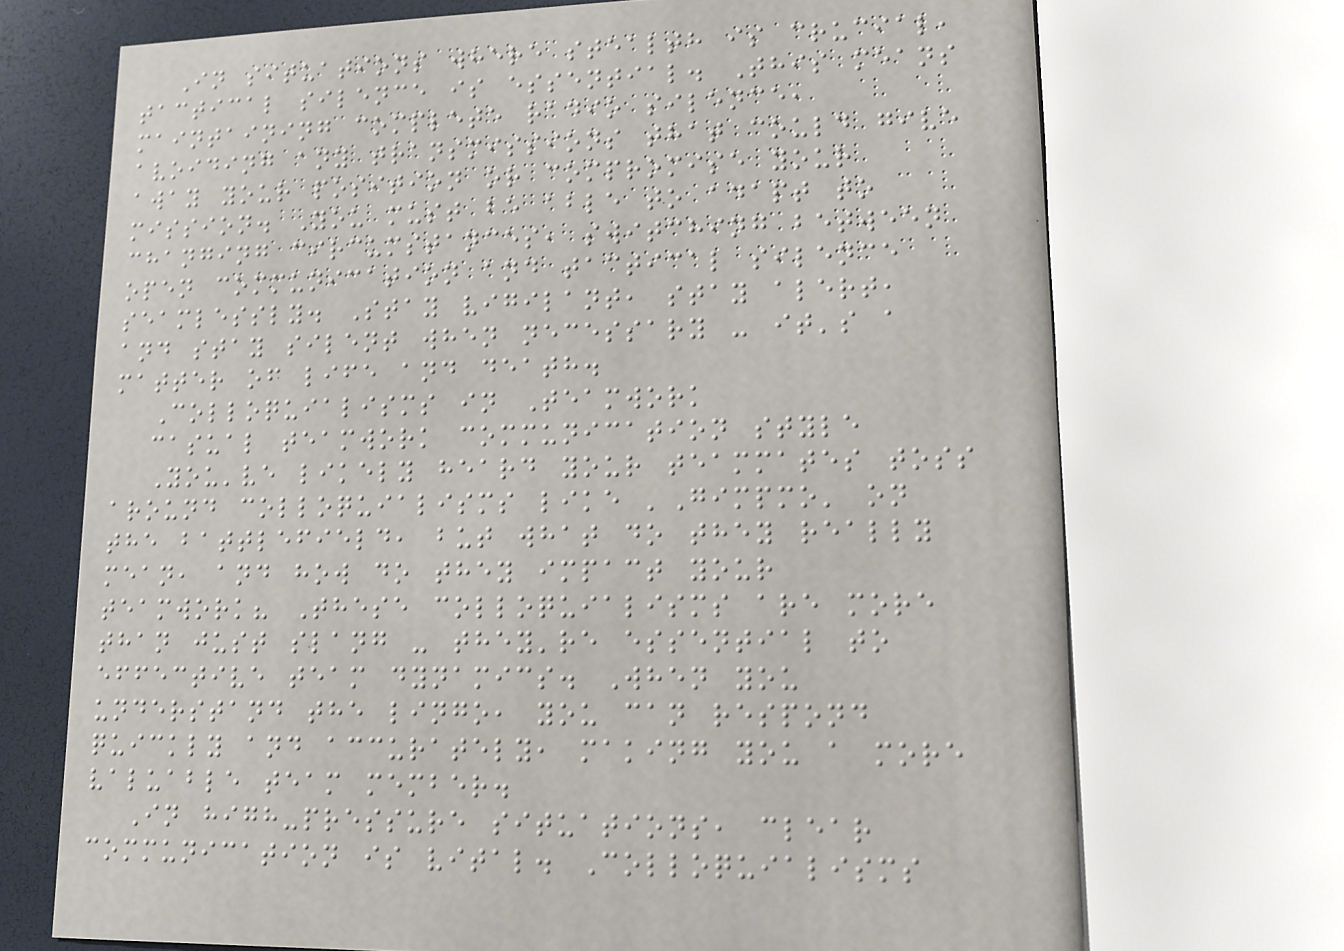In situations where stealth is crucial,
tactical silence is essential. This means
maintaining complete radio silence,
avoiding any transmissions that could give
away your position or compromise your
mission. You must be able to adapt to
changing circumstances, switching between
open communication and tactical silence
seamlessly. Stay vigilant, stay alert,
and stay silent when necessary - it's a
matter of life and death.
Colloquialisms in Teamwork
casual teamwork communication style
You've likely heard your teammates toss
around colloquialisms like 'Gimpmo' on
the battlefield, but what do they really
mean, and how do they impact your
teamwork? These colloquialisms are more
than just slang - they're essential to
effective team dynamics. When you
understand the lingo, you can respond
quickly and accurately, making you a more
valuable team member.
In high-pressure situations, clear
communication is vital. Colloquialisms
